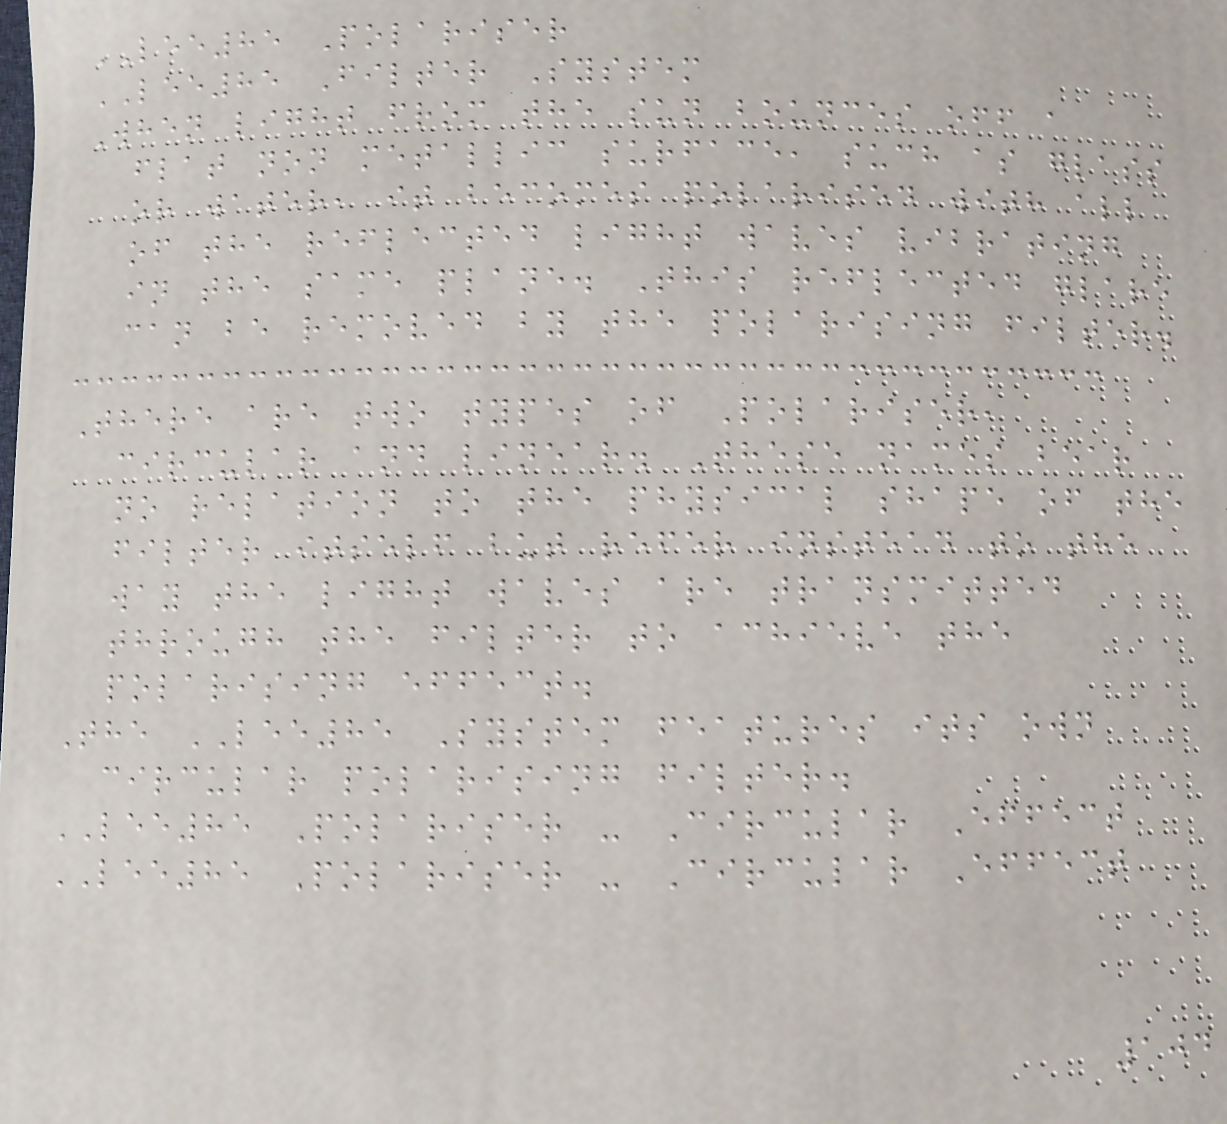LEE85 Polariser
LEE85 Filter System
When light from the sun bounces off a
flat non metallic surface, such as glass
or water, it becomes polarised with all
of the reflected light waves vibrating
in the same plane. This reflected glare
can be removed by the polarising filter.
There are two types of Polariser,
circular and linear. These names bear
no relation to the physical shape of the
filter itself but refer instead to the
way the light waves are transmitted
through the filter to achieve the
polarising effect.
The LEE85 System features its own
circular polarising filter.
LEE85 Polariser - Circular Effect
LEE85 Polariser - Circular Effect
104
